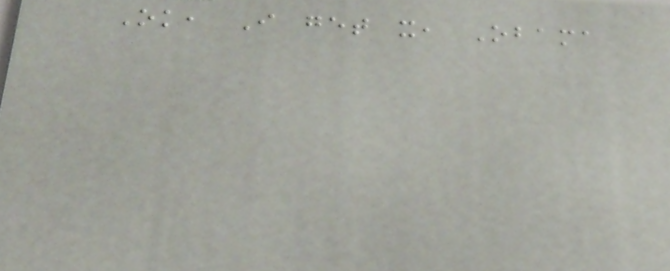Ok, I get it, Obama
